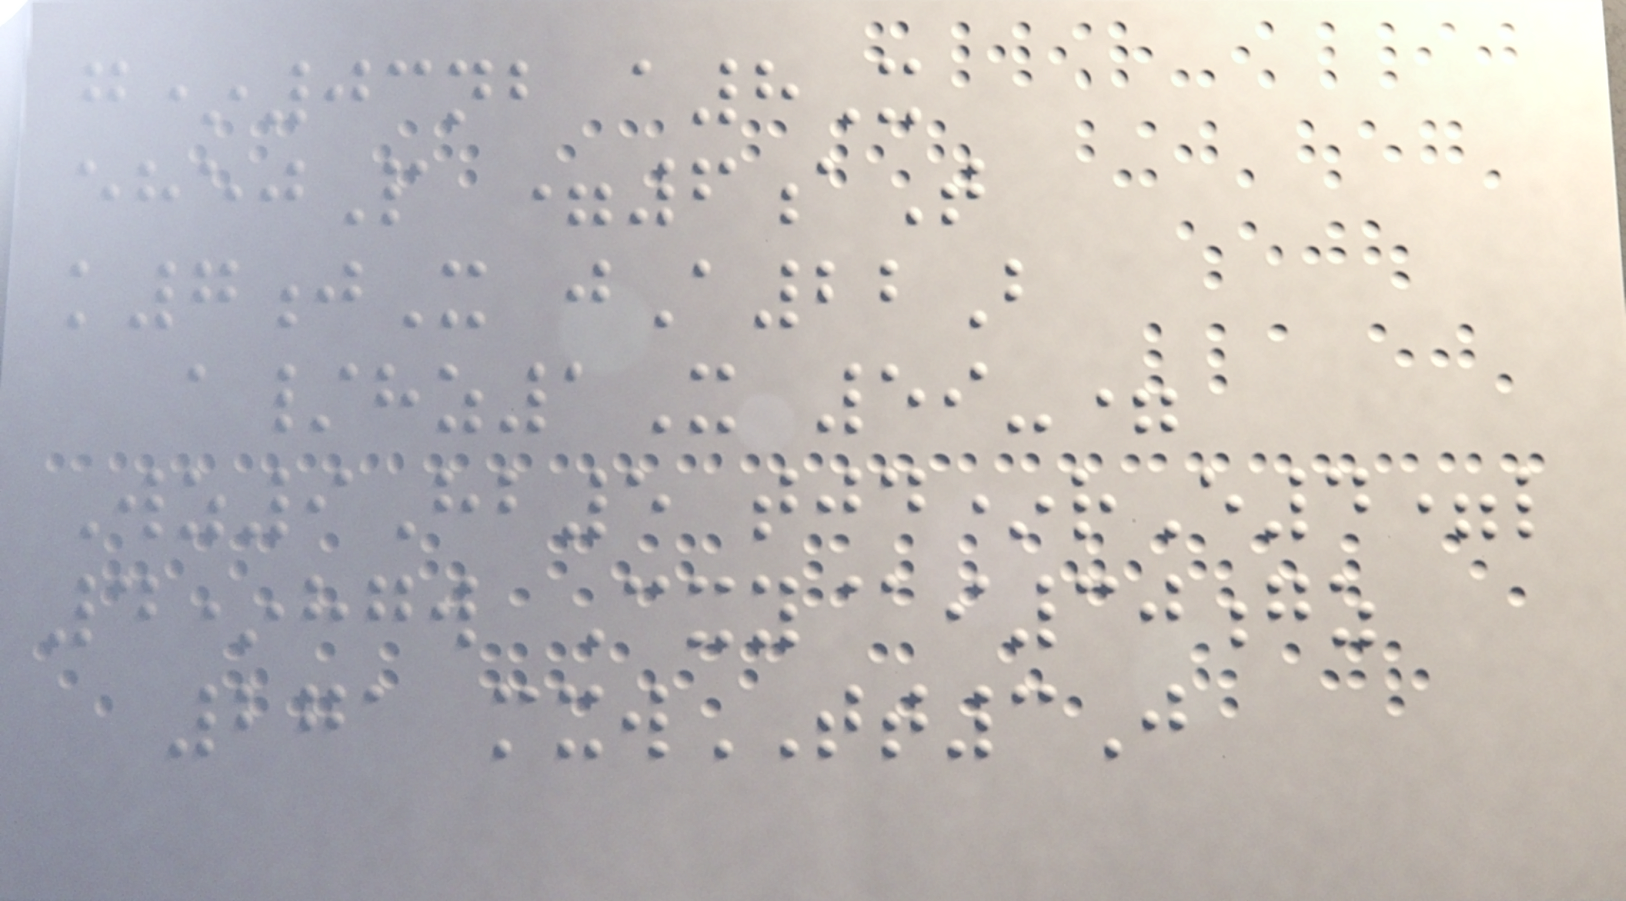g*03nb a8X
ehejP =6aT
k7jX jA22B
a/hz1X 59-=
Wz9Hb5 tjd*rE4=l
4*hgw Cxy@i30gz
271 mxwTT3J
